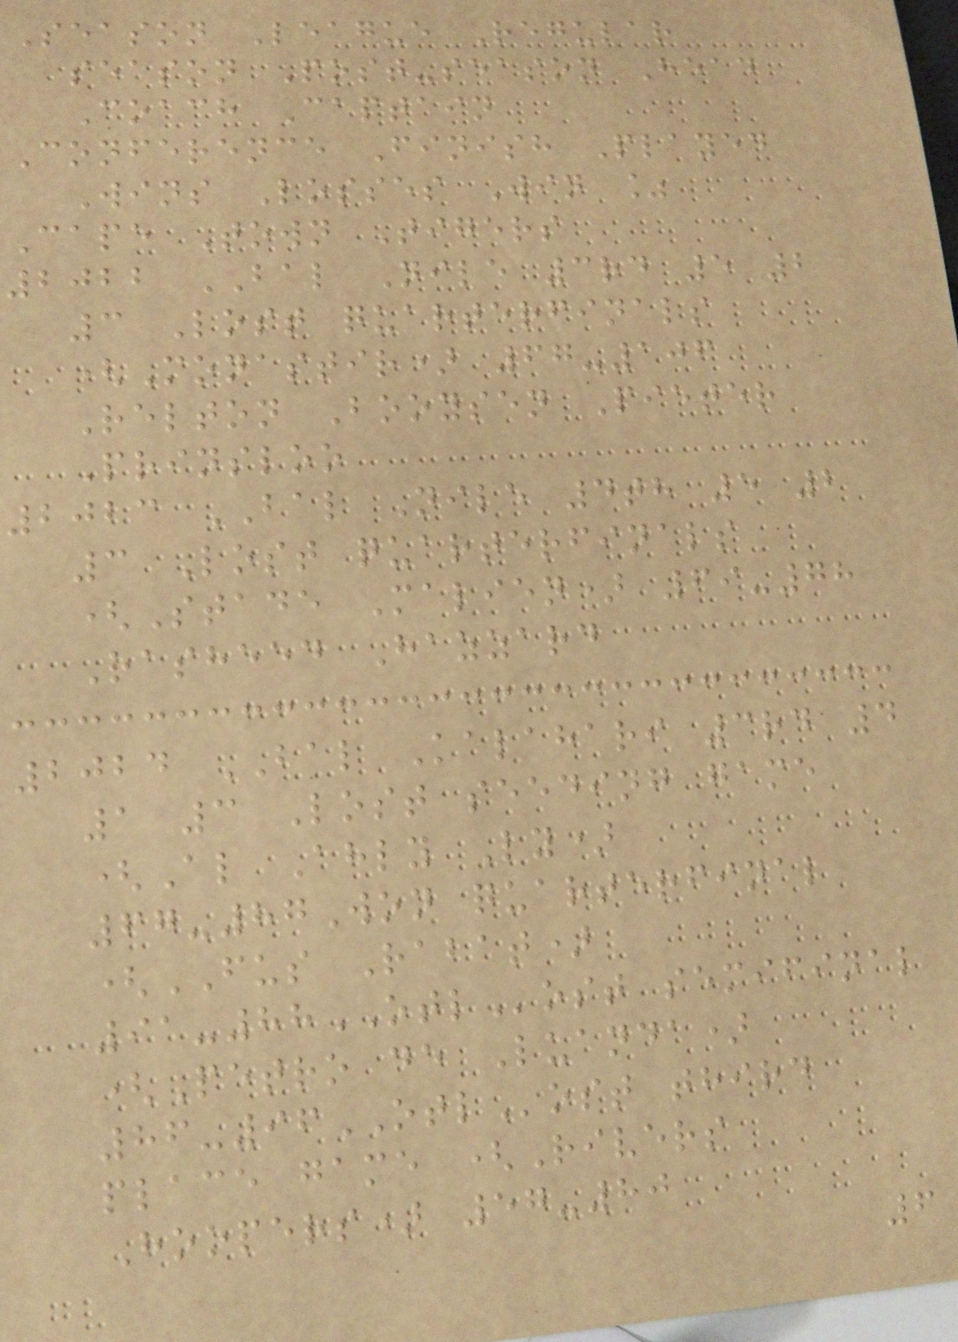Season League Regular
season Post-season Head
Coach Captain
Conference Finish Played
Wins Losses Win %
Cape Town Tigers
2022 BAL Nile 3rd 5 2
3 Lost quarterfinals
(Monastir) 67-106
Relton Booysen Pieter
Prinsloo
2023 BAL Nile 4th 5 2
3 Lost quarterfinals
(Stade Malien) 69-78
Rasheed Hazzard
2024 BAL Kalahari 3rd 4
1 3 Lost seeding game
(Al Ahly Ly)
67-87Won quarterfinal
(FUS Rabat)
91-88OTLost semifinal
(Petro de Luanda)
86-96OTLost third
place game (Rivers
Hoopers) 57-80
6
